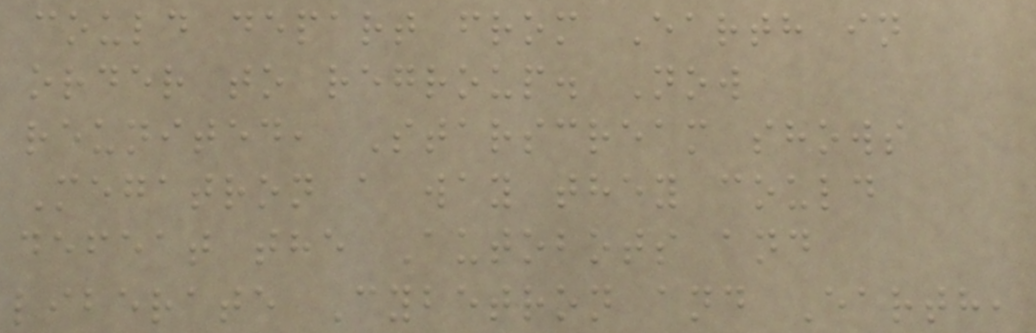could depart from Earth in
order to regroup. Now
reunited, Starscream shows
Megatron a way they could
defeat the Autobots and
liberate Cybetron and Earth,
